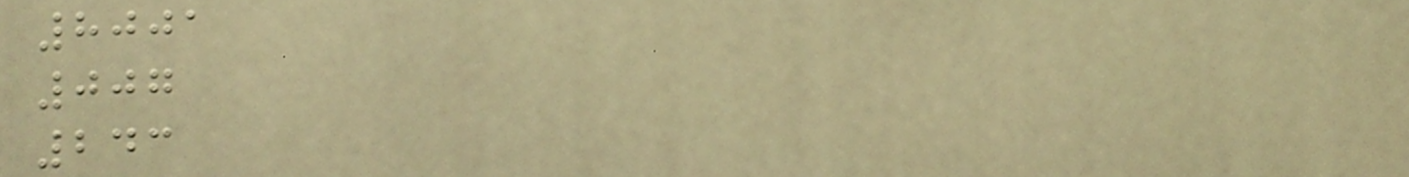8001
007
243
